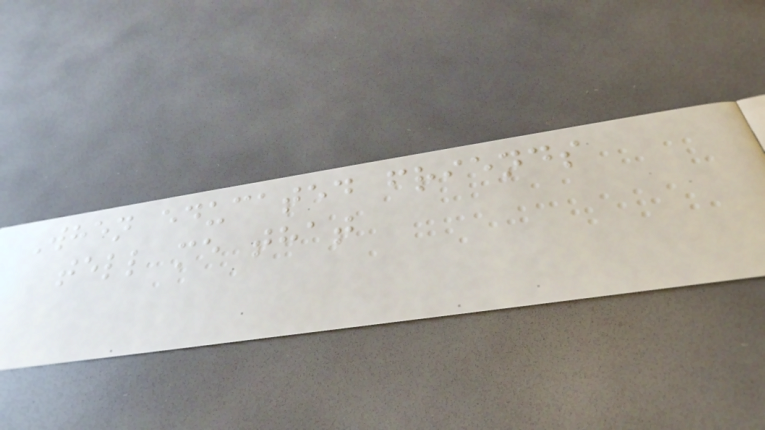When educated friends
tell me that
